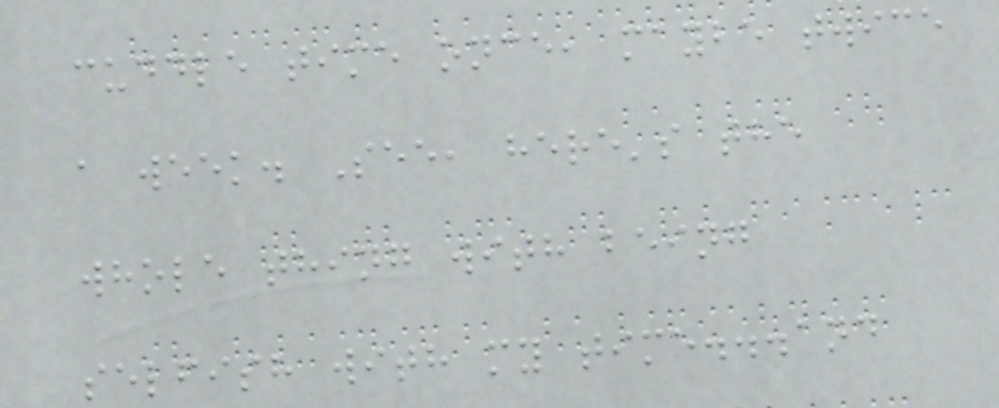cuddle time once, maybe twice
a week. See, here's the
whole thing with being
selfish with my time...and
